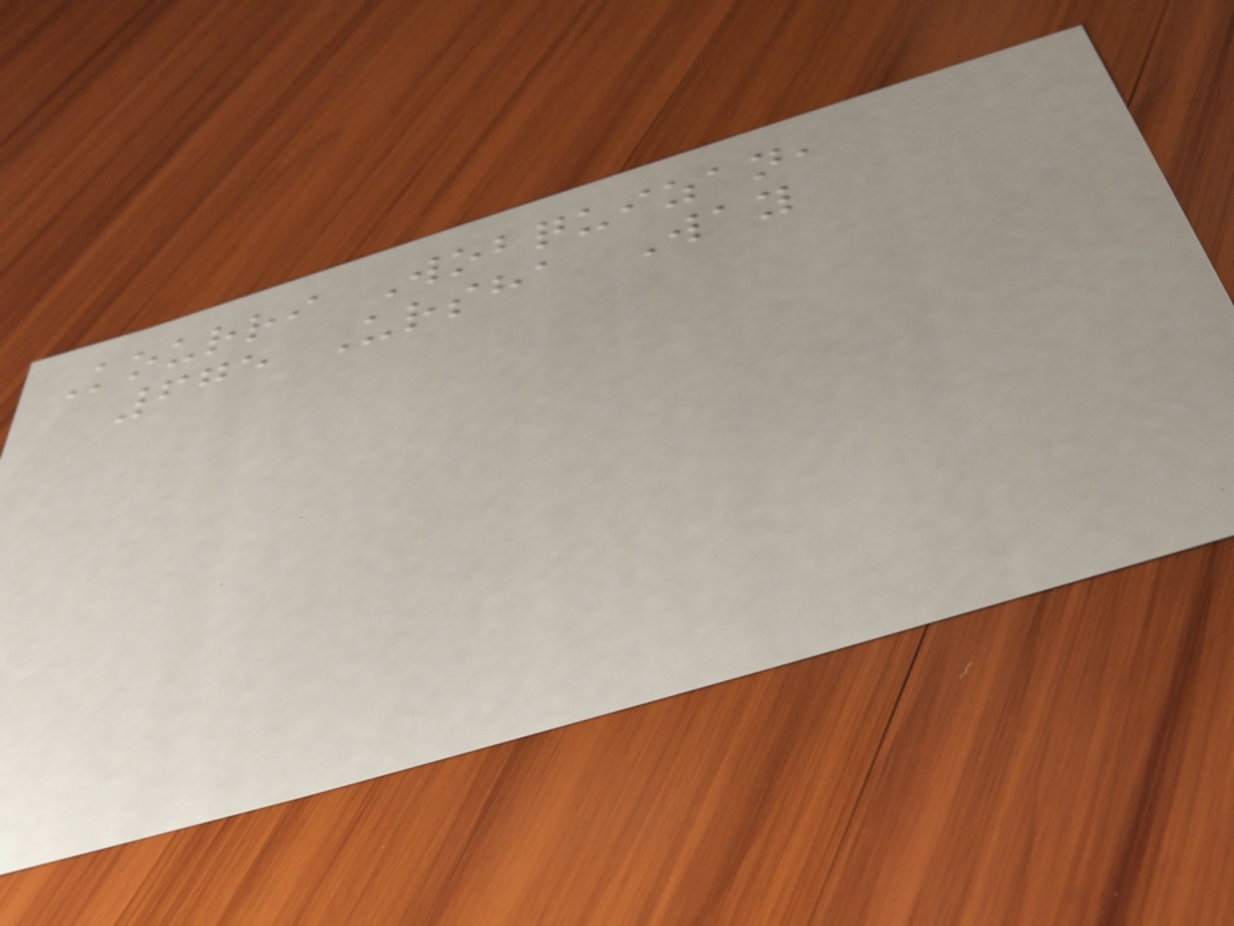Kourri Wobquizan,
675 Ursha Way
